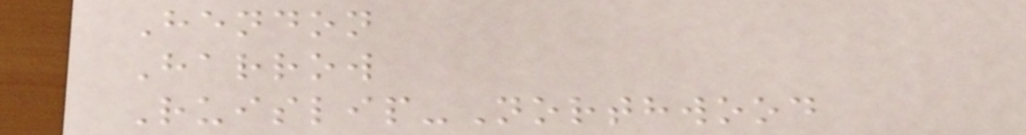Hendon
Harrow
Ruislip-Northwood
